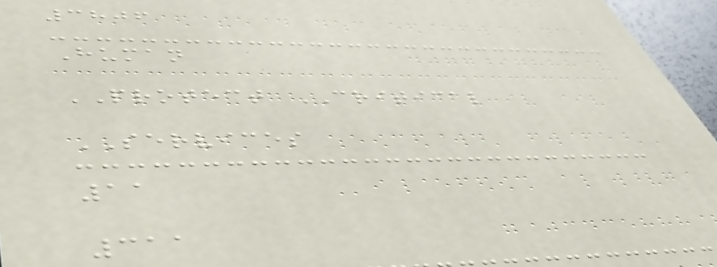3806
Human
PROTECT CRITICAL
SERVICES
11
311
